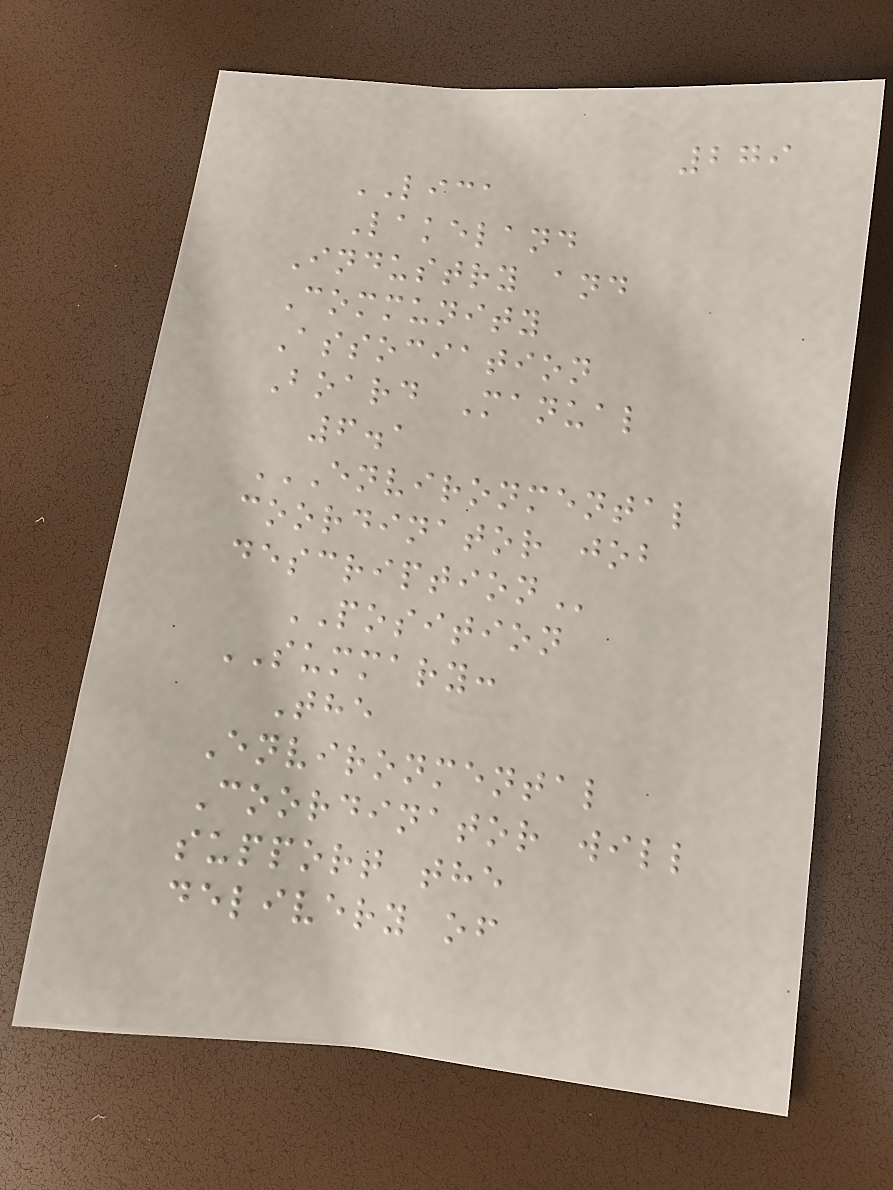279
LICA
Lakeland
Industry and
Community
Association
Board Manual
6.1
ENVIRONMENTAL
COORDINATOR JOB
DESCRIPTION
POSITION
SUMMARY:
The
Environmental
Coordinator will
support the
delivery of
